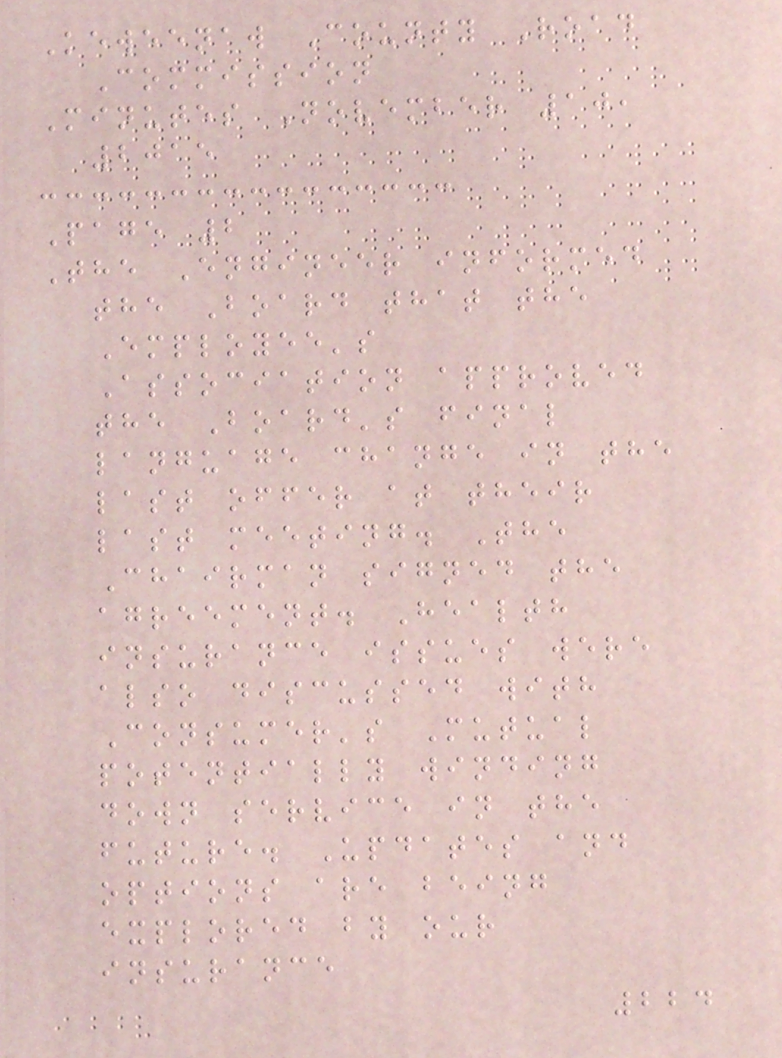Keweenaw County Road
Commission
Minutes November 10,
2015
Page 2
The Engineer informed
the Board that the
Employee's
Association approved
the Board's final
language change in the
last offer at their
last meeting. The
Chairman signed the
agreement. Health
insurance issues were
also discussed with
Consumer's Mutual
potentially winding
down service in the
future. Updates and
options are being
explored by our
insurance
224
